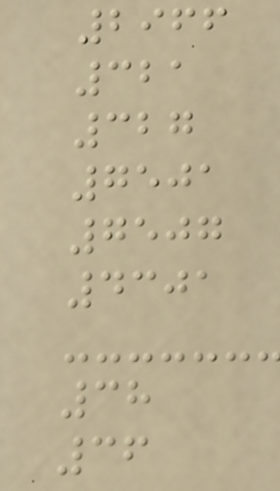2966
321
327
7501
7507
4301
38
36
